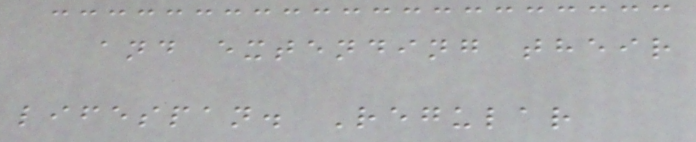and extending their
lifespan. Regular
